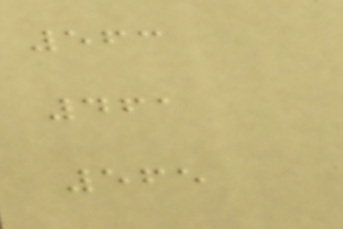563
461
565
